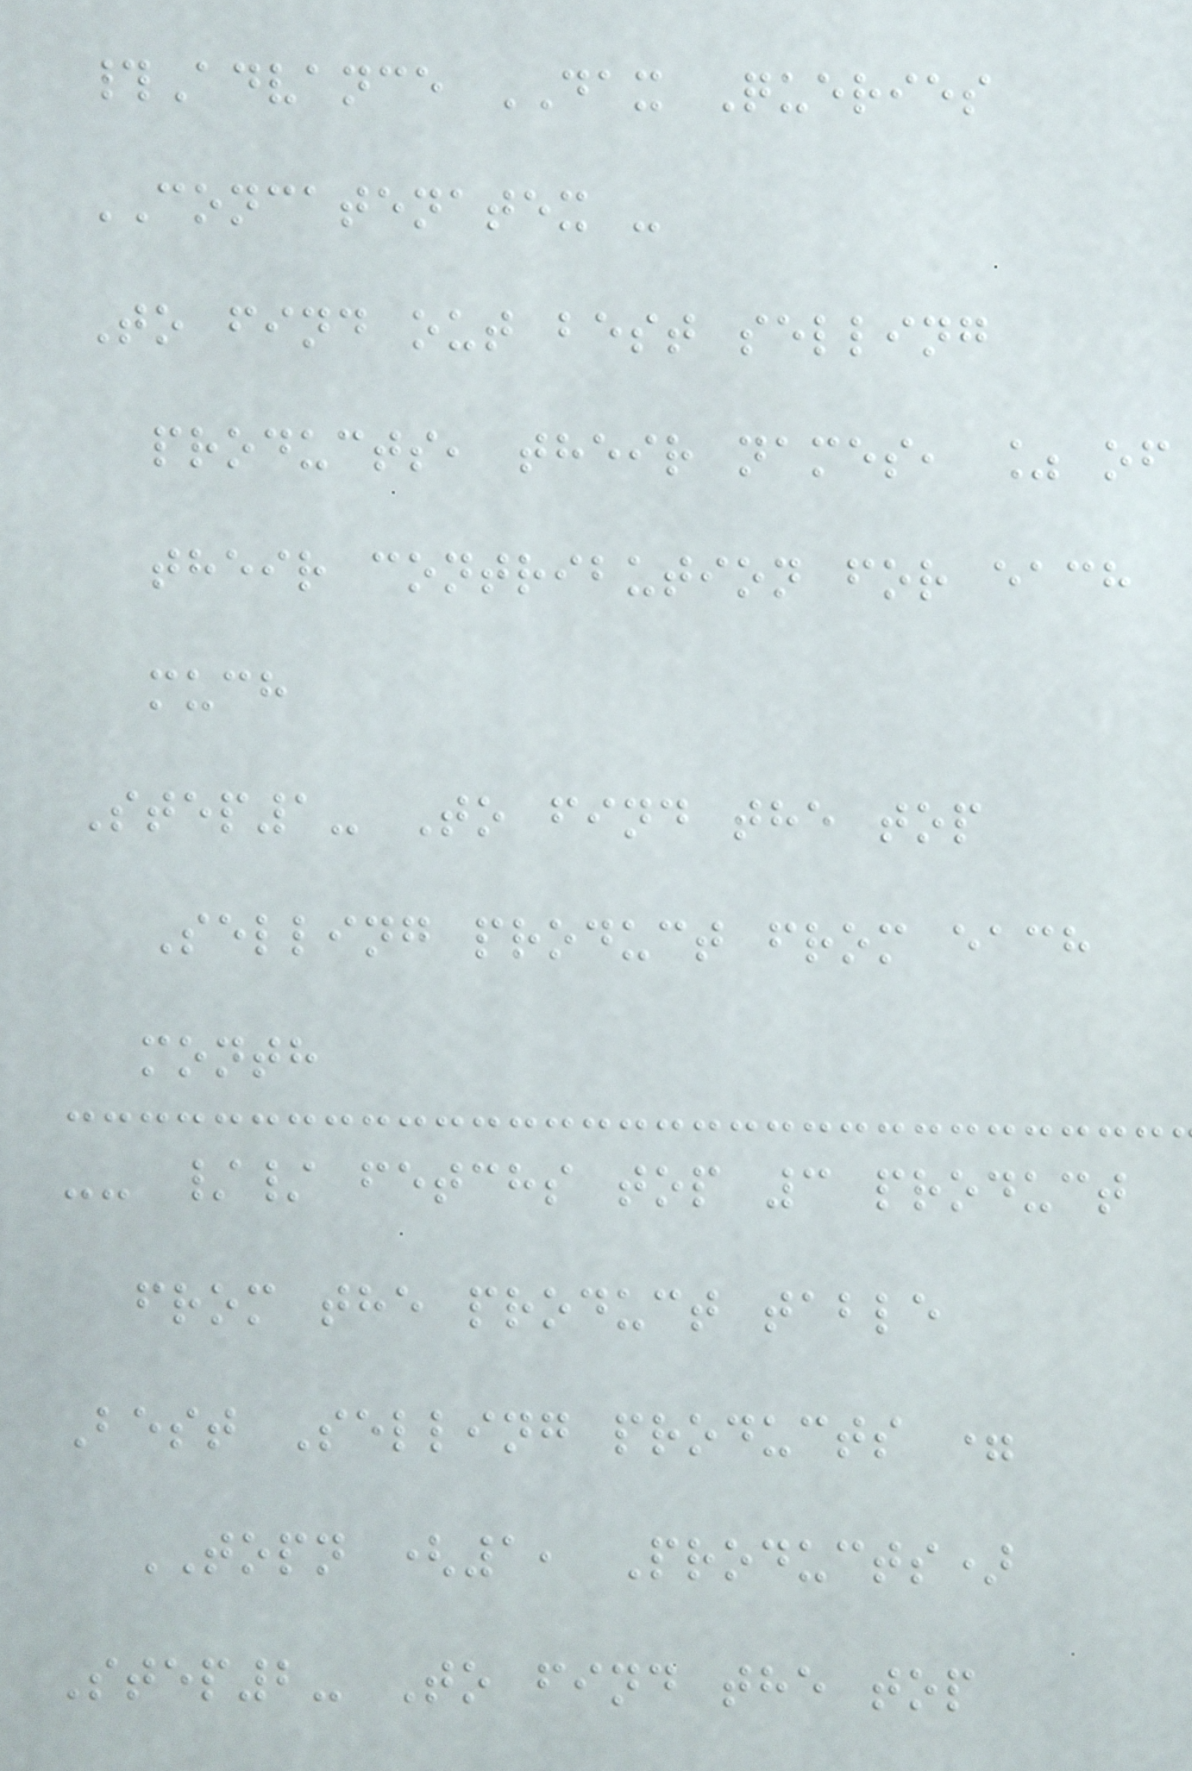#Advance DAX Queries
CONCATENATEX -
To find out best selling
products, their names, % of
their contribution for each
much
Step1- To find the top
Selling product from each
month
-- // fetchs top 3 product
from the product table
Best Selling products =
TOPN (1, Products)
Step2- To find the top
